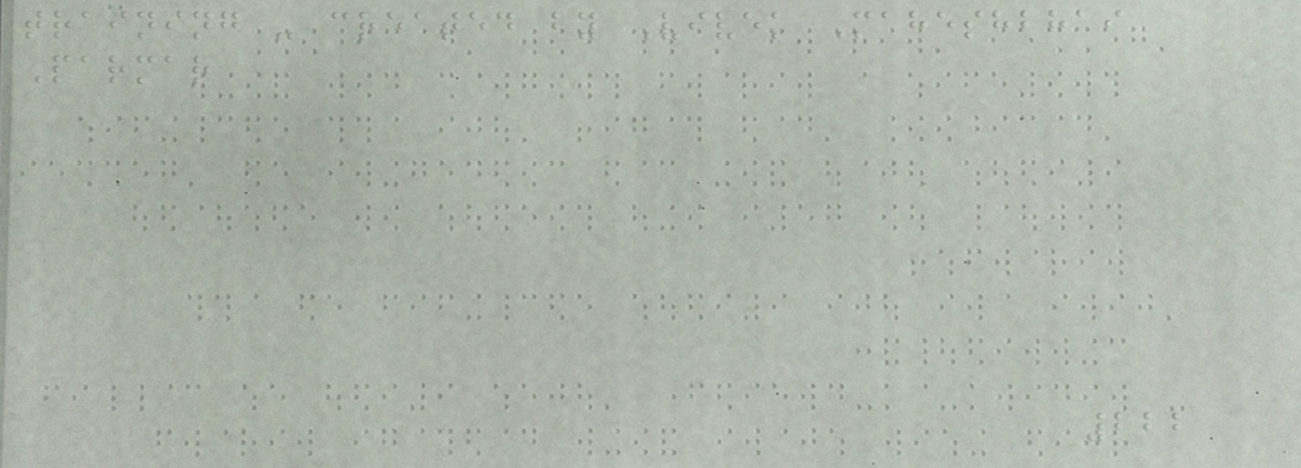training - created by Vivek Maheshbhai
Parmar
222
